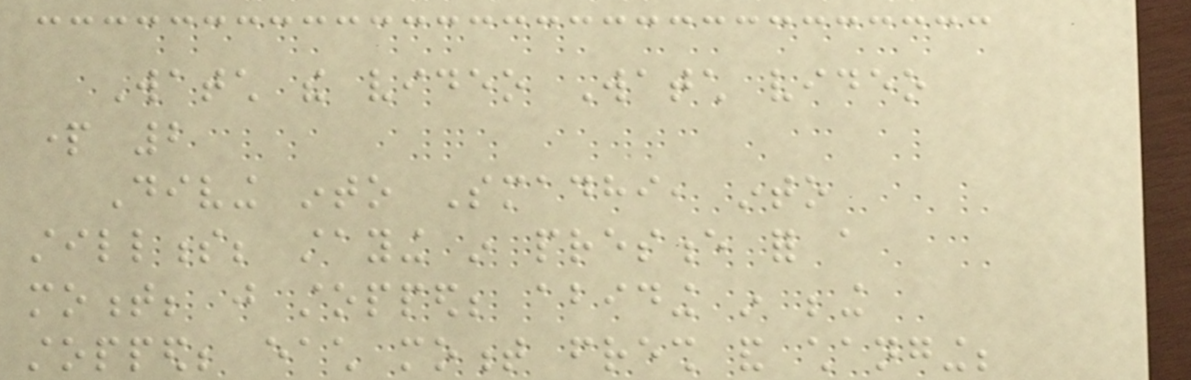Watch the video Watch video
part 2
Diving into Smadhi, into
stillness; staying in presence for a
moment; just stopped; abiding in being
stopped; each moment fresh and changing;
